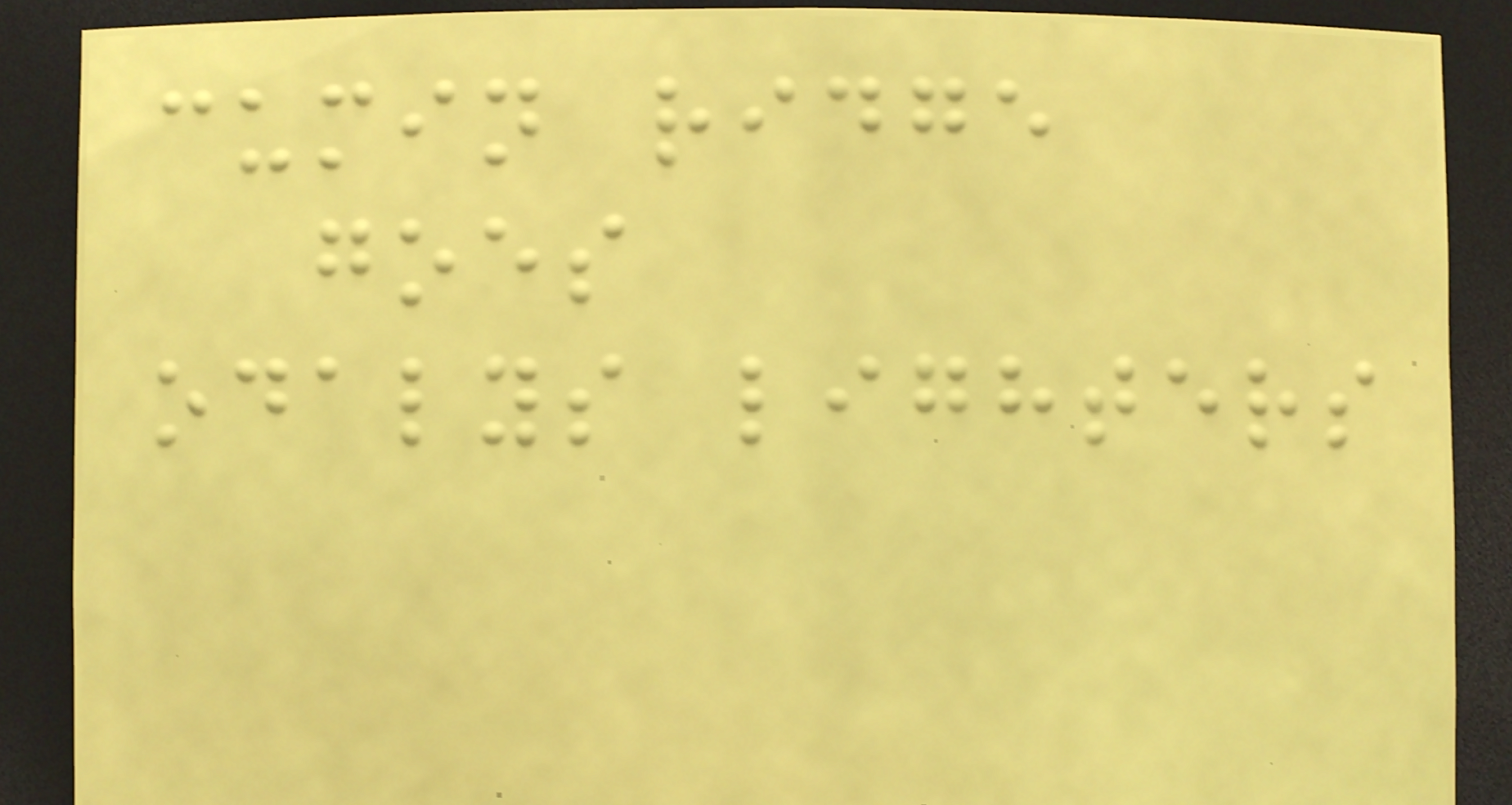cumin ridge
goes
odalys lighters
